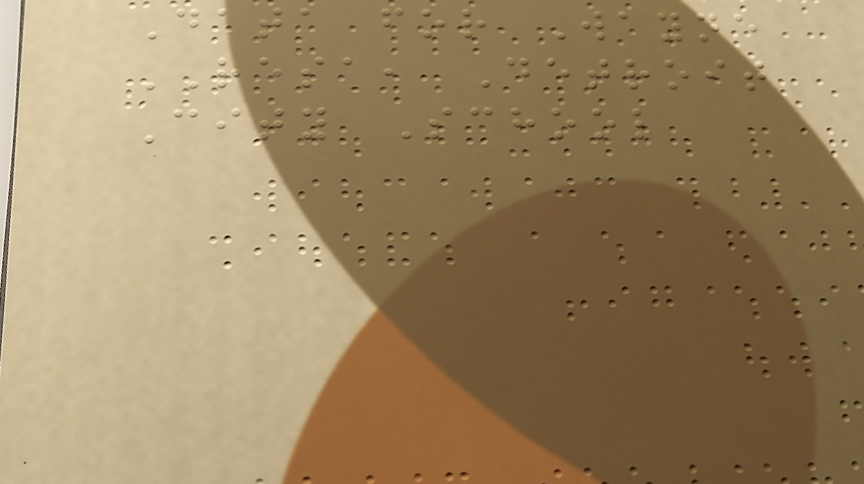Data for Wayne
RESA, Detroit
City School
